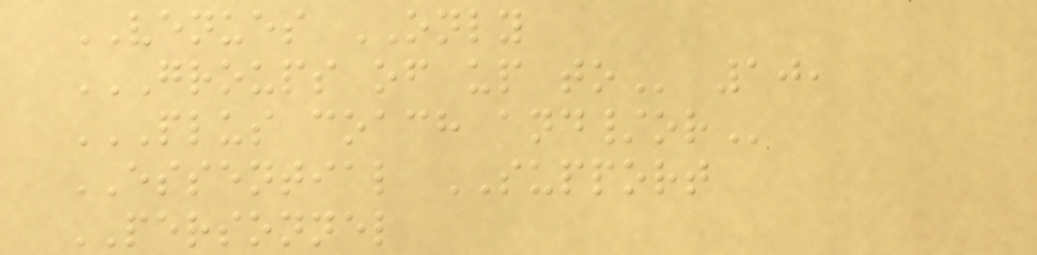VENUES ONLY
GROUPS OF UP TO 10,
PLUS COACH AND/OR
ESSENTIAL SUPPORT
PERSONNEL
